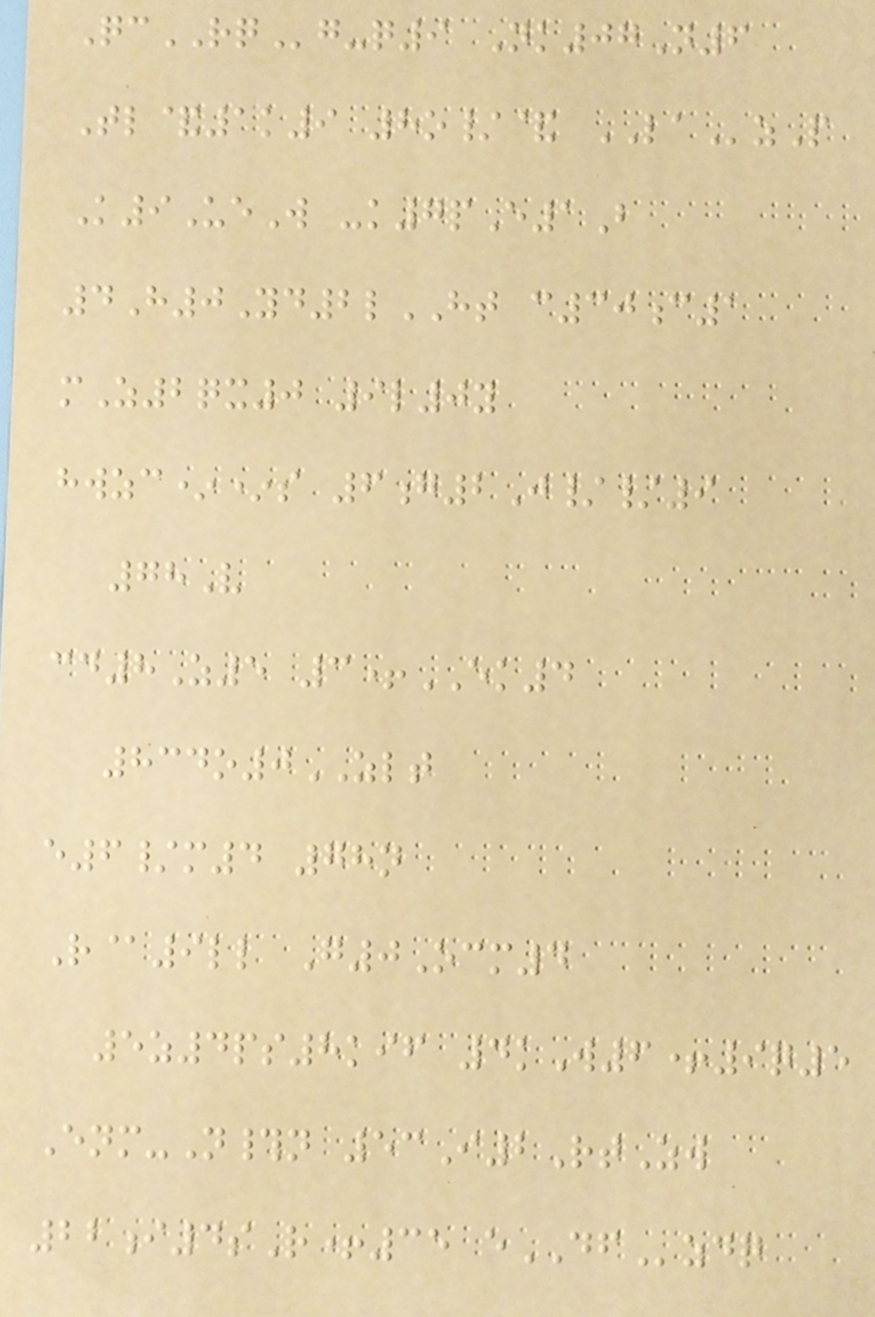QcRQg-q9 Nk07N6
Tl&1k9 8o/& LAzP
K9UeW -k7pE1B
4H0Yd2lHT c30c1
mZ2qx0 9l0y
hwzc**s 6g2J//9
78V
cd8Z5 3+EK4
834o0ZLT
e6/m4 78n
R@9ll G0Ocm4
5z4ps8kif 4kW6+9q5
Enm-N#n 53I2RtZw
22i4sR+35 eDFzdq
